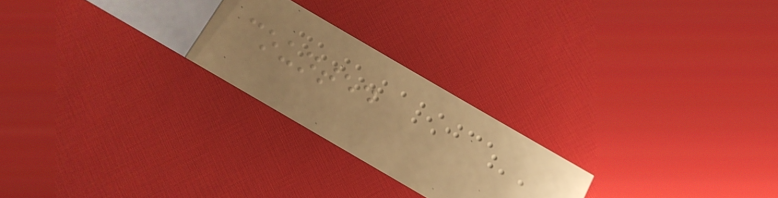counted
